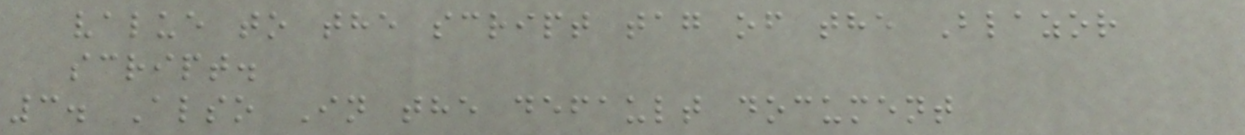value to the script tag of the Blazor
script.
3. Also In the default document
